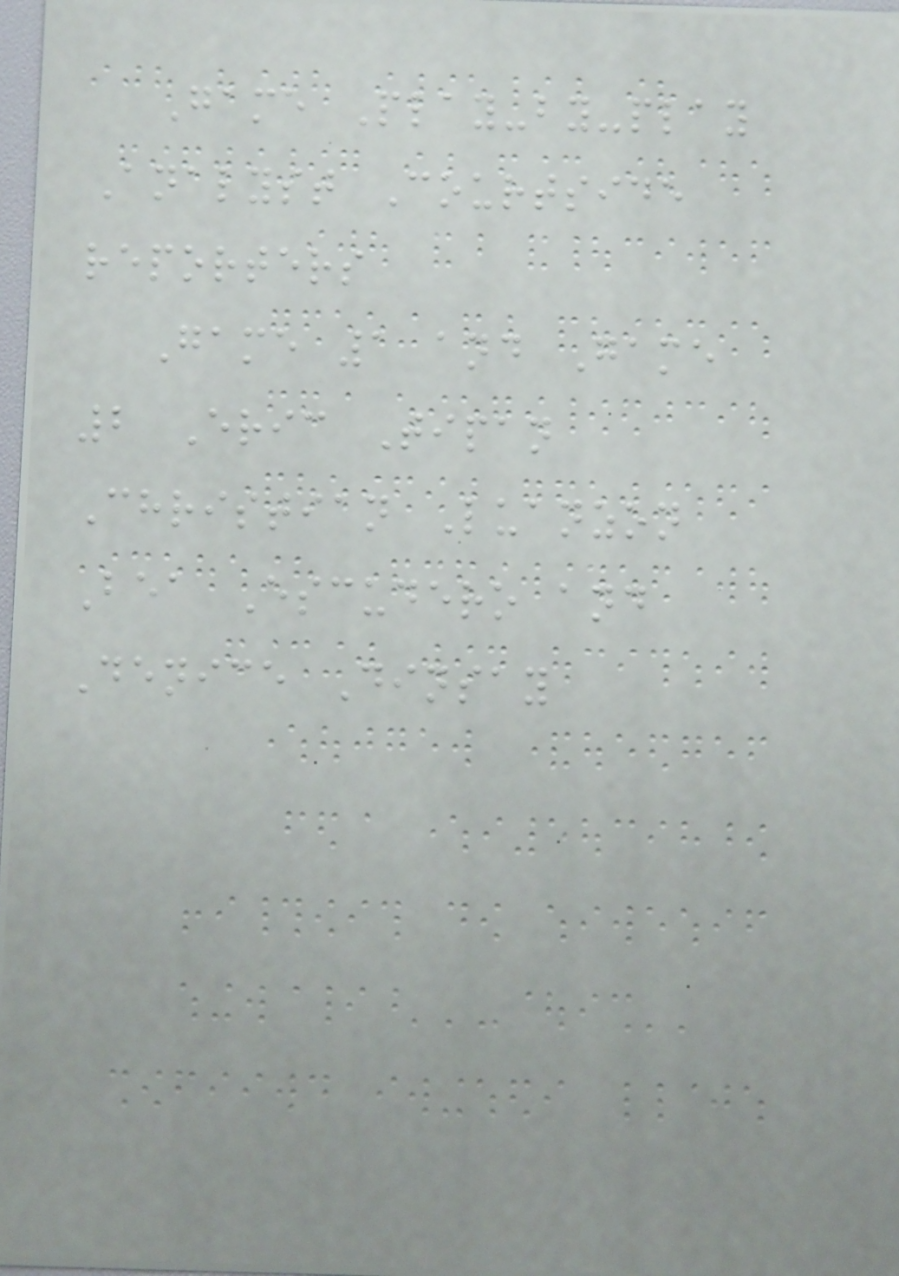Game Play-by-play
Analyst Courtside
reporters
Game 1 and Game
2 Eric Tipan
Christian Luanzon
Bea Escudero and
Denice Dinsay
